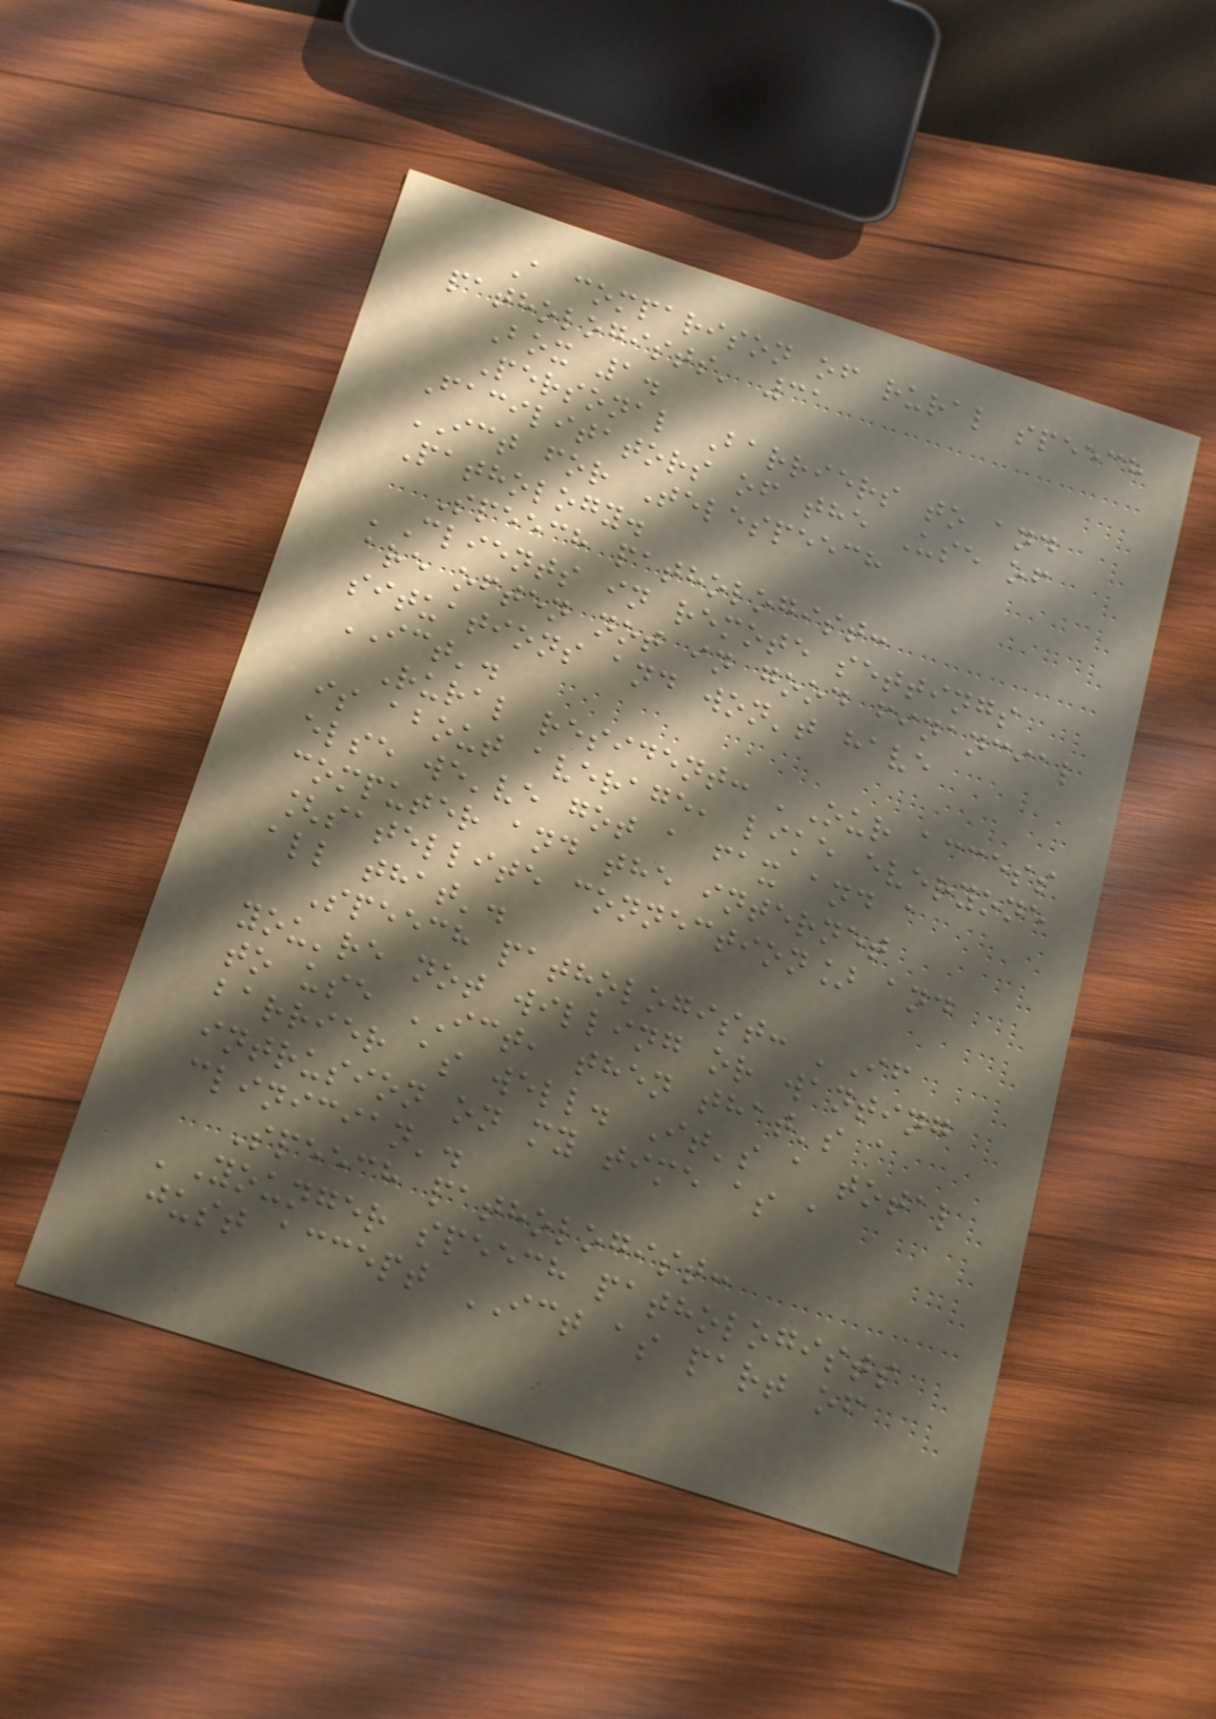A comparison of rural speech
pathologists' 31
Box 1.
Personal Barriers to and
Facilitators of the Use of
ICT for Telespeech
Pathology.
Speech pathologist:
'Clients in remote settings
are often not in good financial
situations and won't have
ICT'.
Rural resident: 'Our access
is about average, like everyone
else we've got a fax and a
computer and the internet
[satellite connection] and
all that'.
Speech pathologist: 'If
you're not willing or wanting
to use ICT, then that's a
barrier as well. It's a total
intrusion on my time as a
clinician'.
Speech pathologist:
'Younger speech pathologists
just accept ICT as part of
